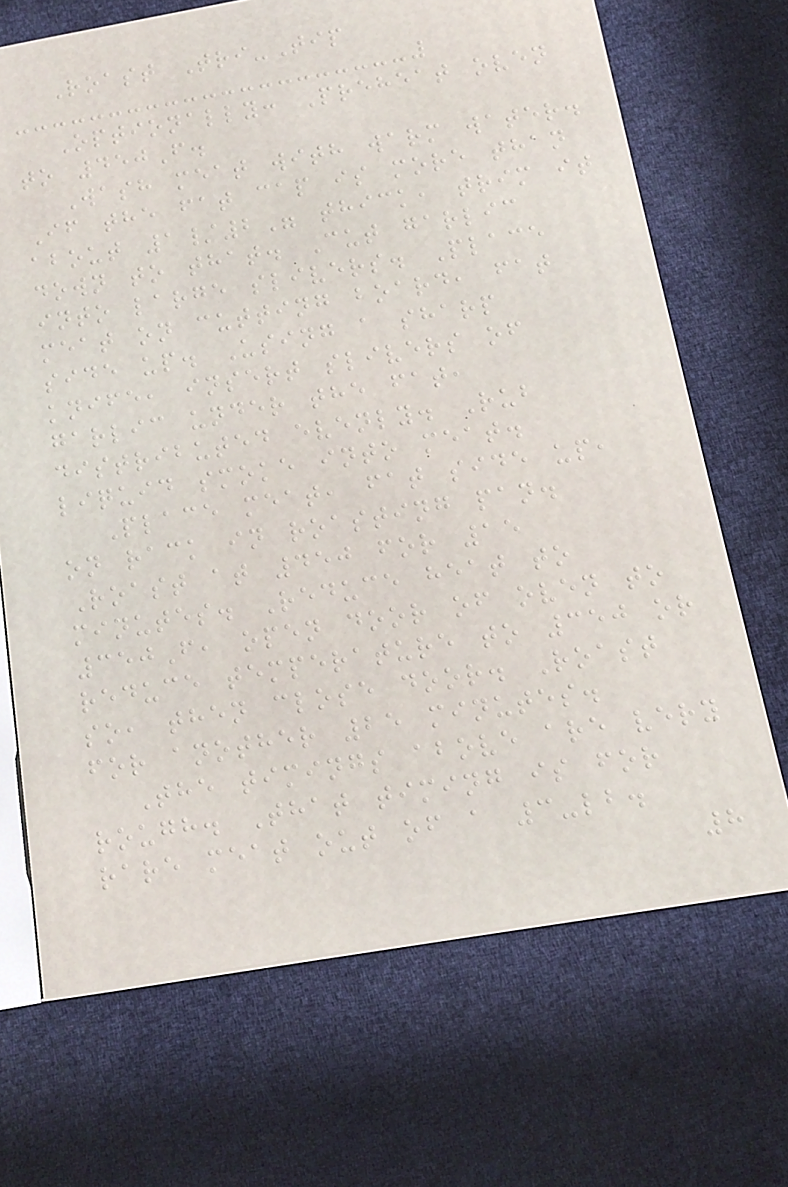Roast Tri-Tip
Optionally: Preheat oven
to 450F.
Wash meat with warm water.
If the fat cap is more than
about 1/2" thick, trim it
down to that. Cut garlic
into large slivers. Place
meat on cutting board, fat
side up. Using a sharp
knife, insert slivers of
garlic under the fat,
distributed evenly. Rub
liquid smoke into meat.
Place meat, fat side up,
on rack in roasting pan.
Roast at 450 for 15
minutes. Reduce heat to
350F, open door of oven to
reduce temperature to 350 or
so, then close door. Roast
for another 25 minutes.
The timings above are very
rough. That timing is for
rare meat out of a 3-lb.
8
